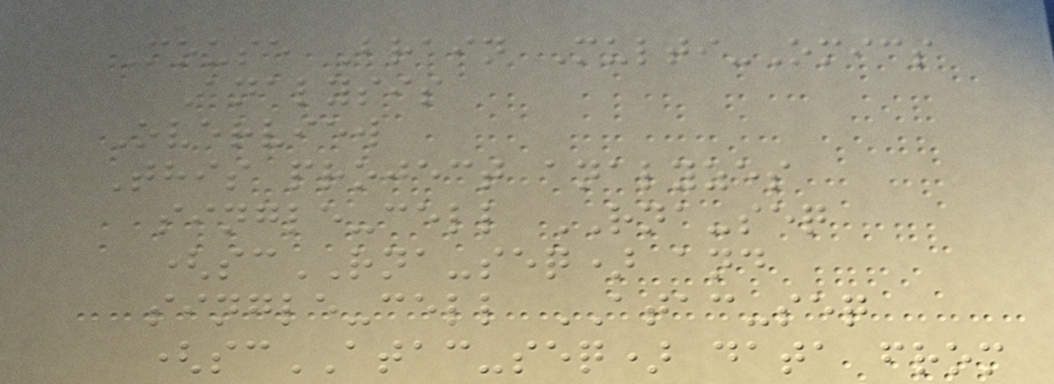Mouse Brain Multi-Omics
Analysis
Overview
This project analyzes
single-cell RNA-seq
(scRNA-seq) and
single-cell ATAC-seq
(scATAC-seq) data from
